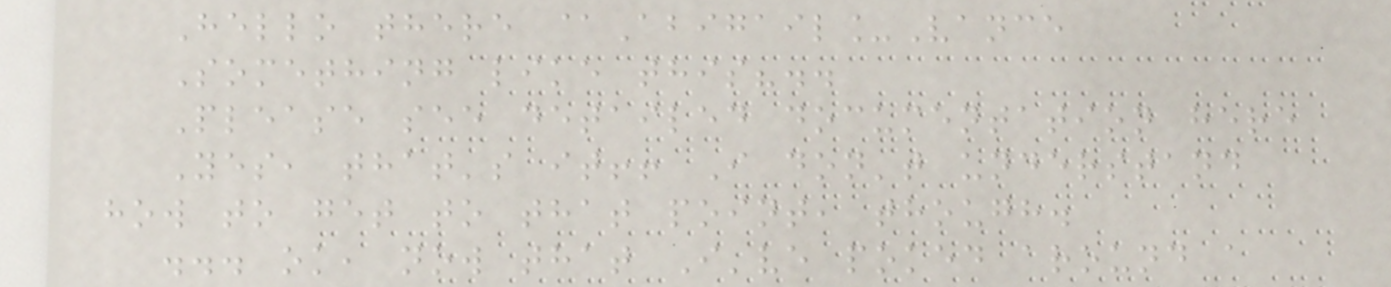Hello there @Abigail_Vance
Something like this?..
Please see detailed documentation here
Yes, that's it!! I don't understand
how to get to that point, though.
... ok, now that I've poked around a
